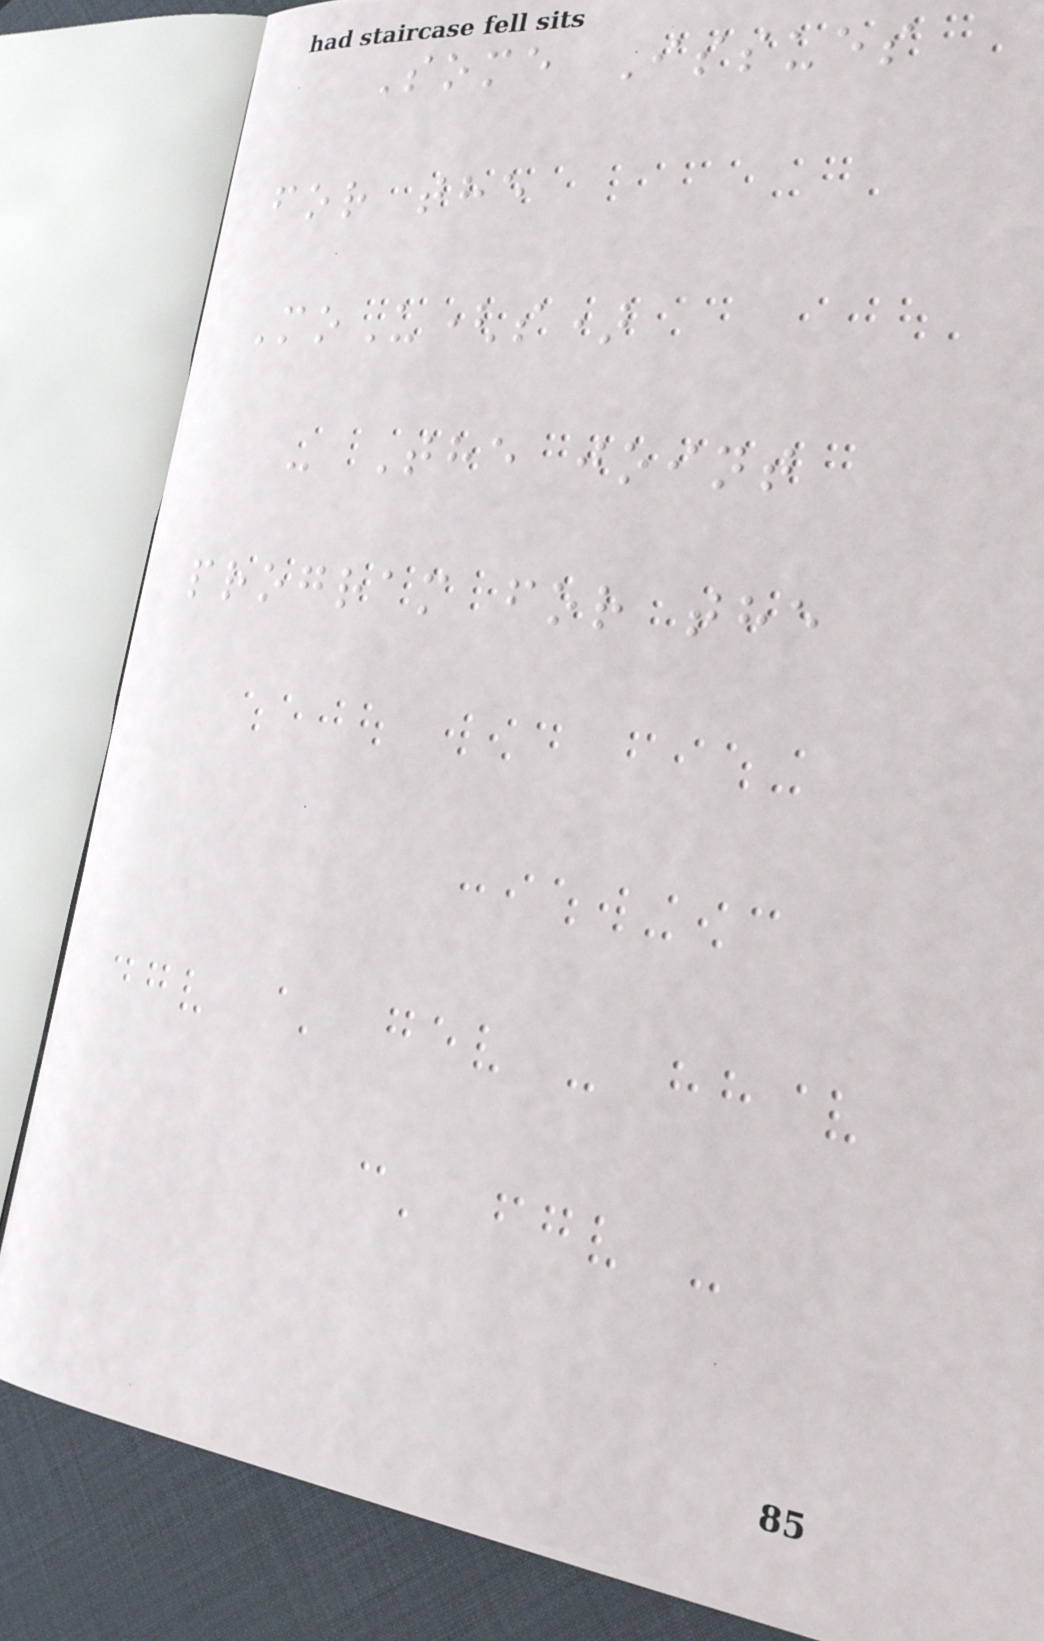Some Issues
for the
MoU(s)
- The joint
program for the
